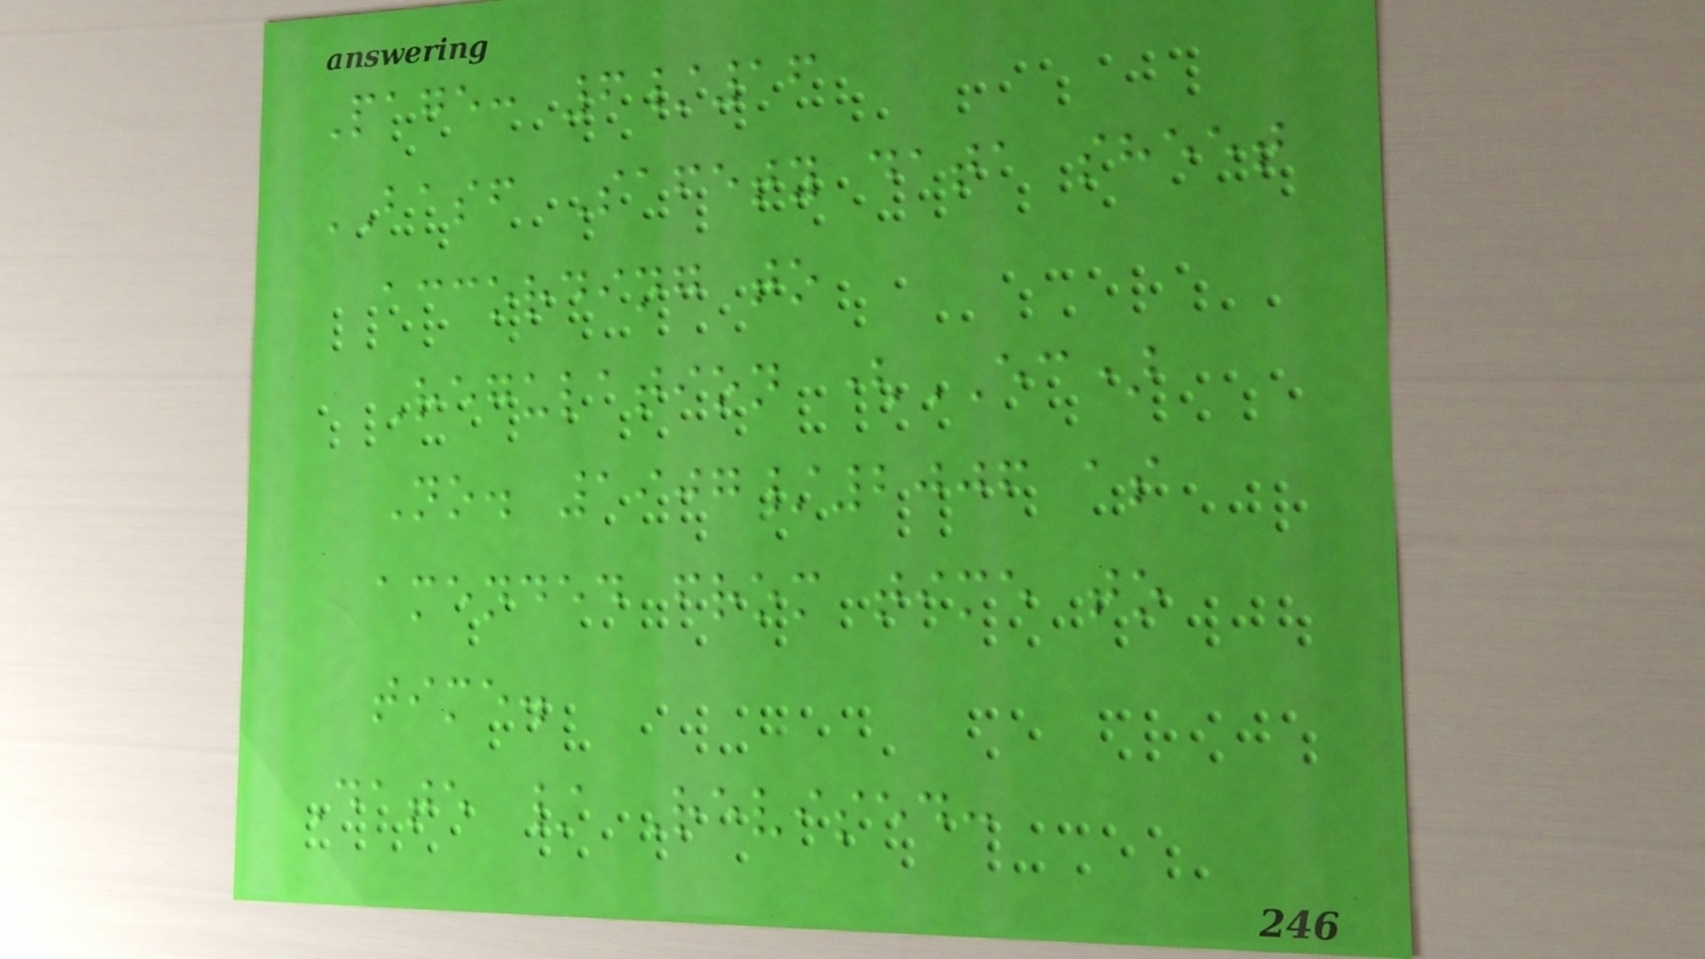Page: 6/16
BASF Safety data sheet
according to
Regulation (EC)
No. 1907/2006 as
amended from time to
time.
Date / Revised:
